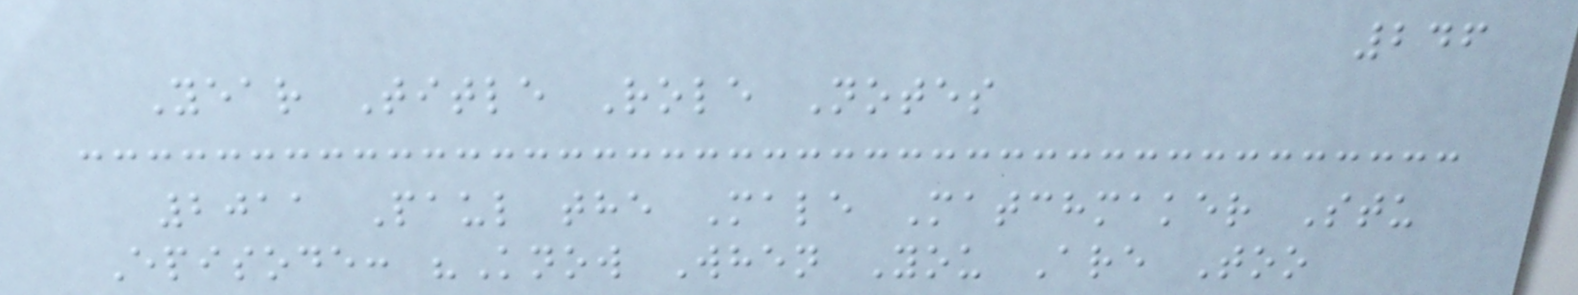246
Year Title Role Notes
2011 Paul the Male Matchmaker Stu
Episode: "Know When You Are Too
